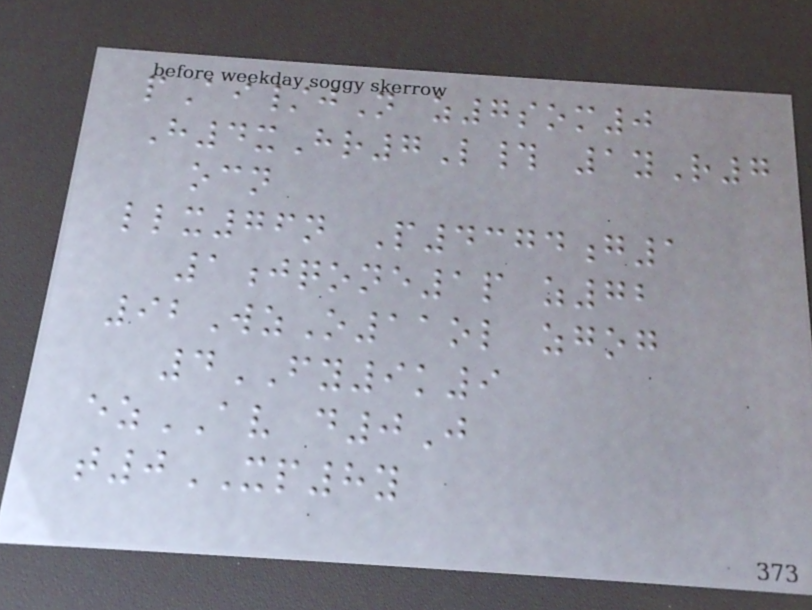pAi/jN z7som0
H4xHr7L# 1yR7
ocn
llx76n P4374g1
1jqone1p z72
92WzO11ol zgog
4FY9k9
ezAV d0J
t0XP8y
